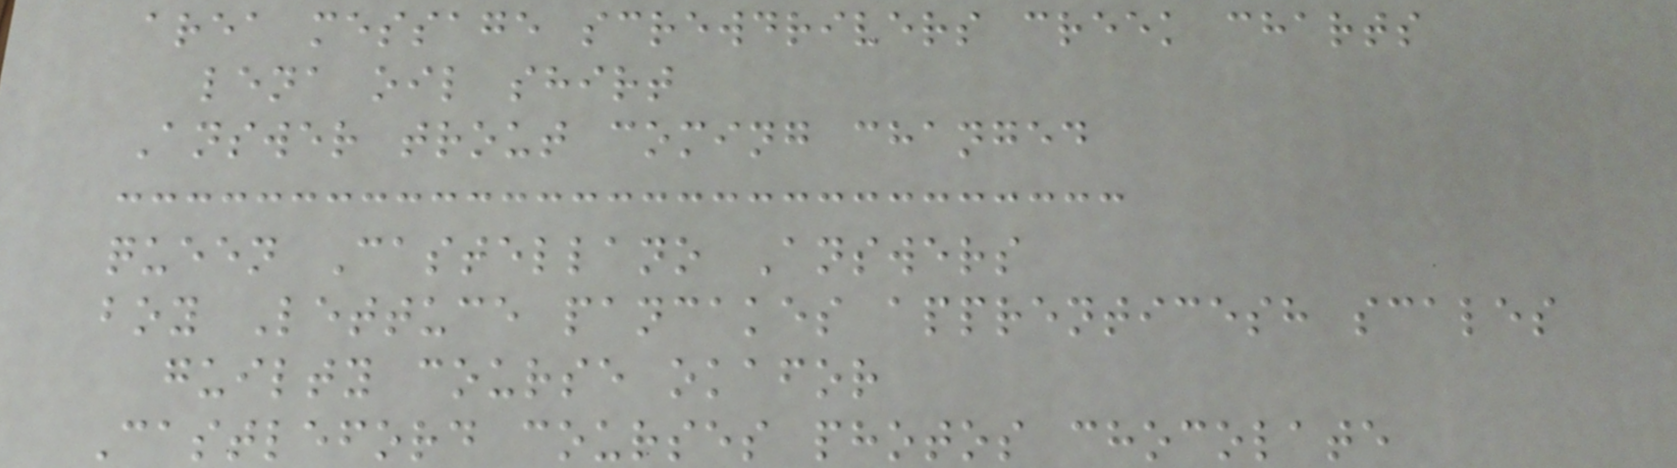area message screwdrivers creek charts
lena oil shirt
Answer trout coming changed
queen Castellano Answers
boy Lettuce pancakes apprenticesh scales
guilty course okafor
Castleford courses photos chocolate
